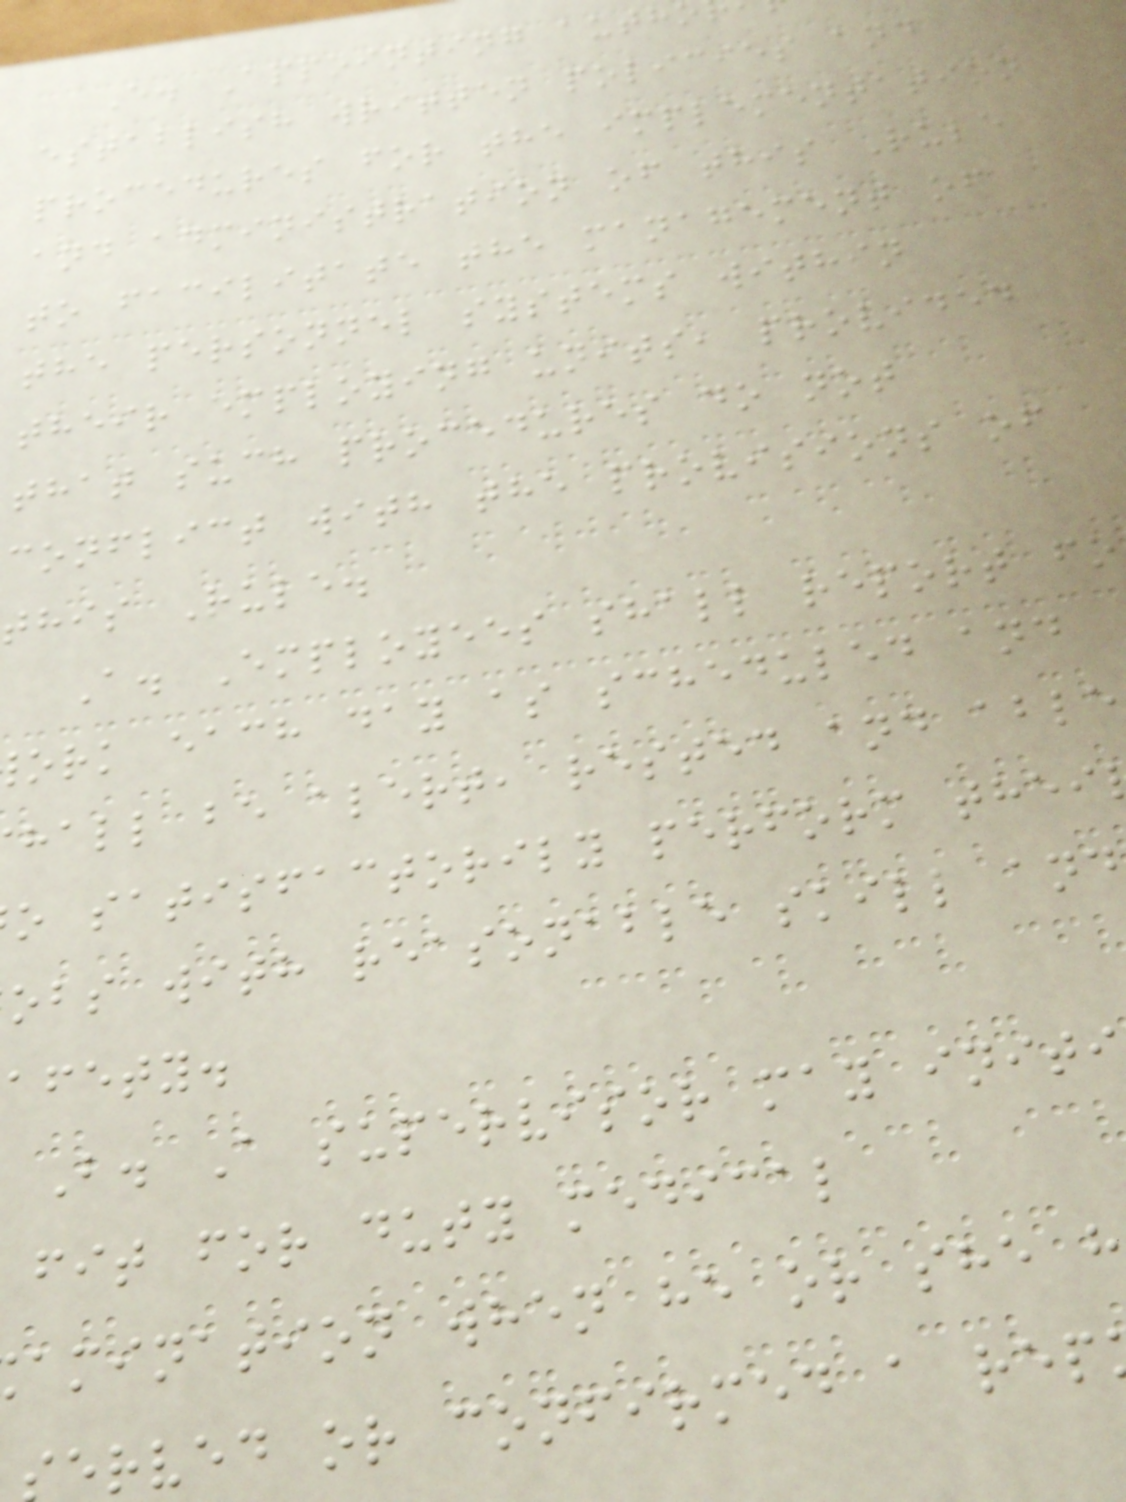E. Appointing auth
establish written policies and
procedures for the implementation
and administration of this Rule
to facilitate the management of
the personnel systems within
their employing units, provided
that such procedures do not
conflict with the provisions of
this Rule.
A. Employees shall report fo
ork each day as scheduled and
hall be alert, rested and able
o satisfactorily perform thei
obs with reasonable skill and
afety.
B. A supervisor may initi
fit for duty medical
amination when he or she h
erved or confirmed a rep
